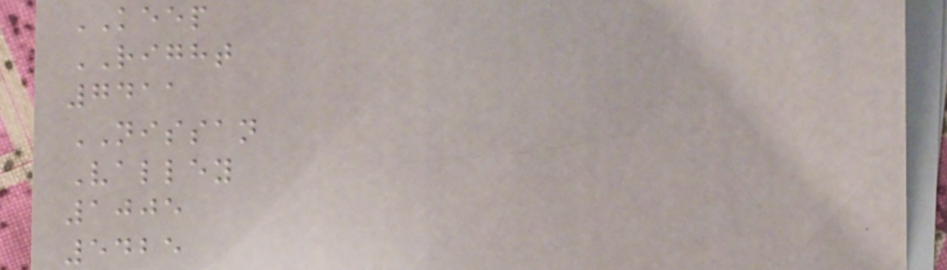KEEP
RIGHT
7411
NISSAN
Valley
1005
5425
